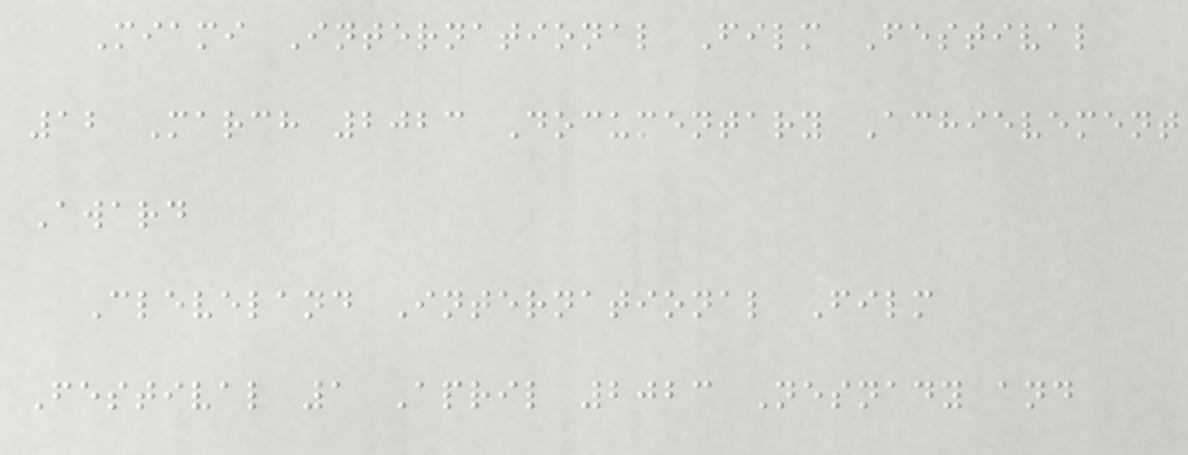Miami International Film Festival
12 March 2023 Documentary Achievement
Award
Cleveland International Film
Festival 1 April 2023 Nesnady and
